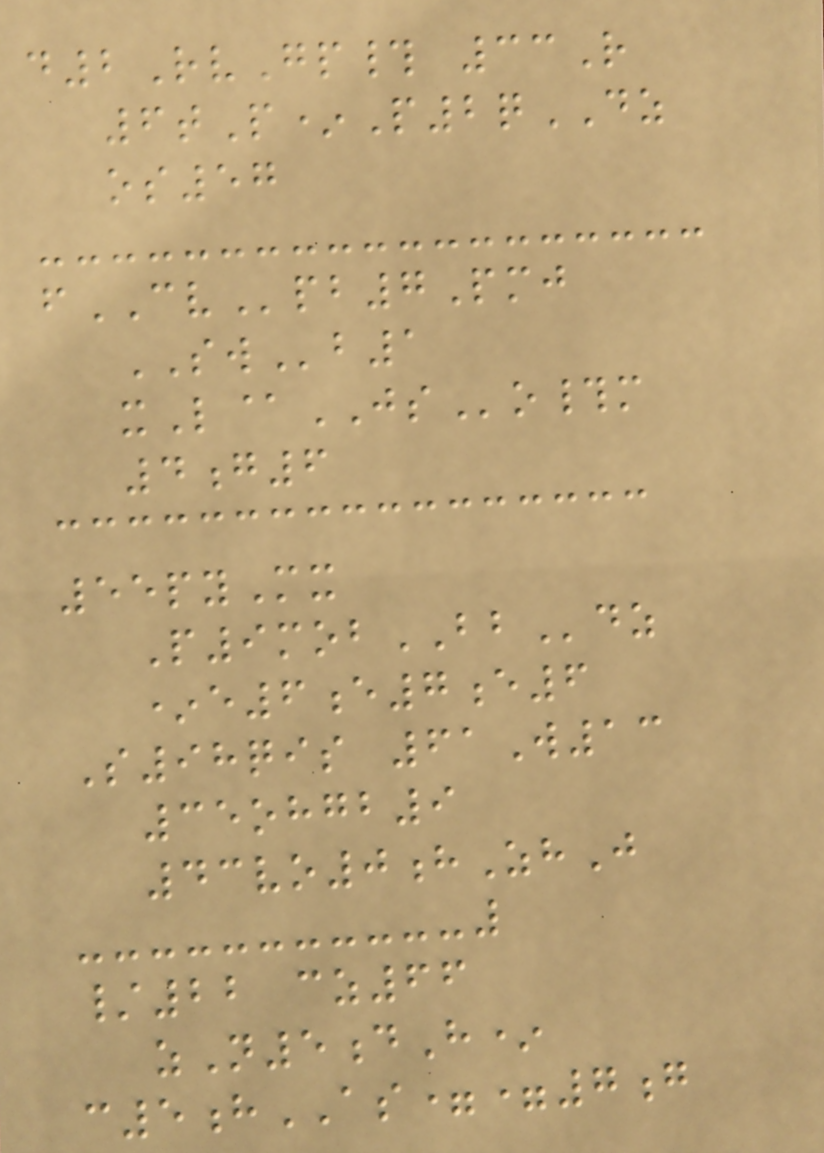d2RvGp# 33R
6tP*P2qDZ
os57
fCVpb7Pmj
SWb1
xL@JSo#m
4g6
55pyMx
P9mobBBdz
*e6e7e6
S98qis 61W13
35ohgb9
43vo0hZhJ
/22 cz66
zN5dH*
c5hAS==7g
